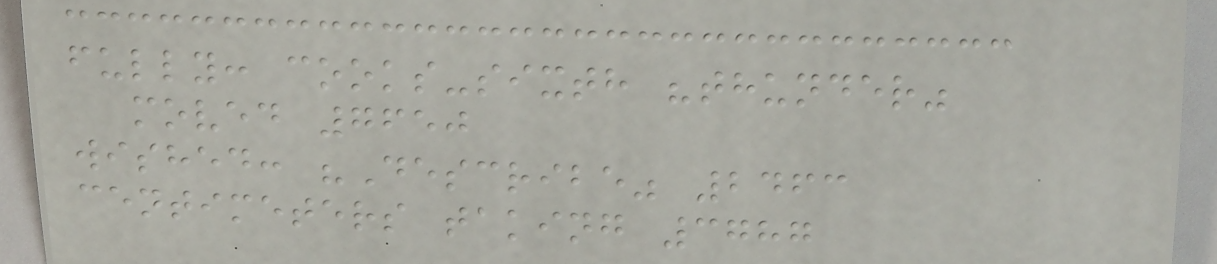fully: cooks-sixth "thunder"
moved 7650
wished: "Describe" 2463
centimeters taking 3787
